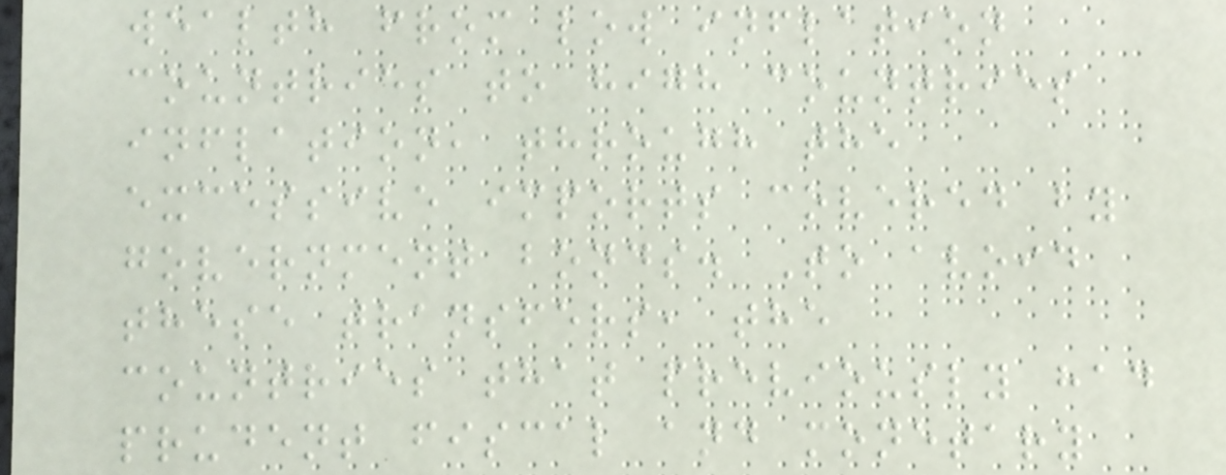wealth from low inflation
countries to high countries
inflation, through the
excessive imports covered by
government bonds. To avoid
these transfers, the
countries that previously had
prudent fiscal and monetary
